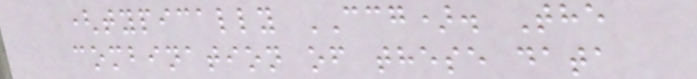(typically CCG). The
combination of these data
